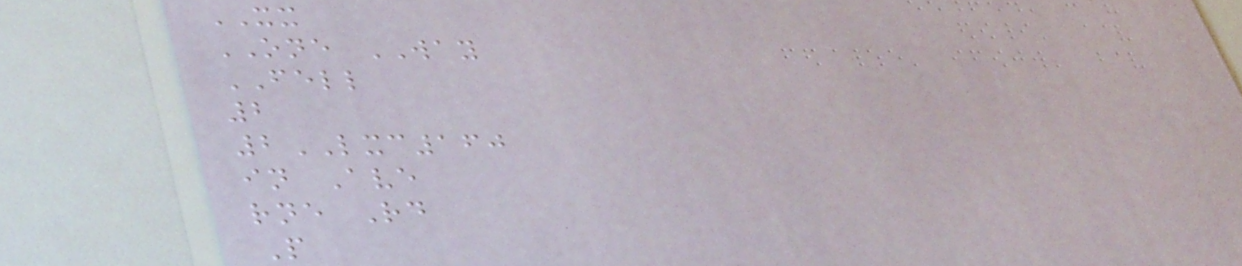XX
ONE WAY
FELL
2
2LXC160
in Ave
rne Rd
P
